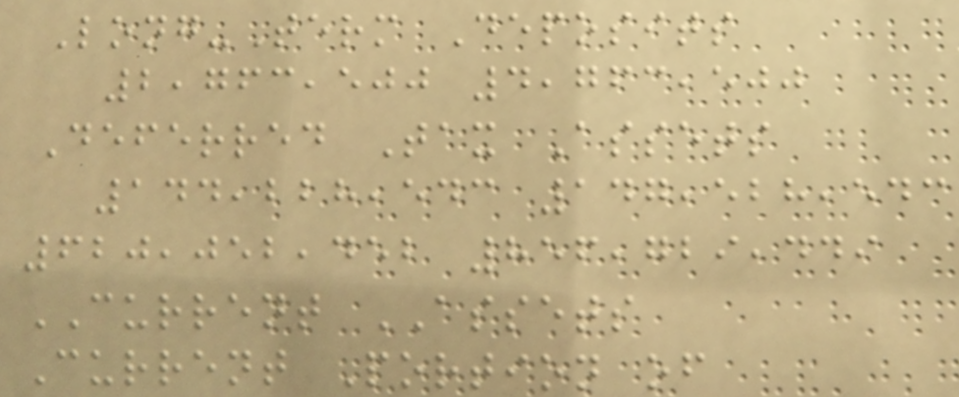Long-Term Deposits
2,763,500 4,763,500
Deferred Tax Assets
144,228,543 147,528,543
620,052,452 856,729,449
CURRENT ASSETS
Current Portion of
